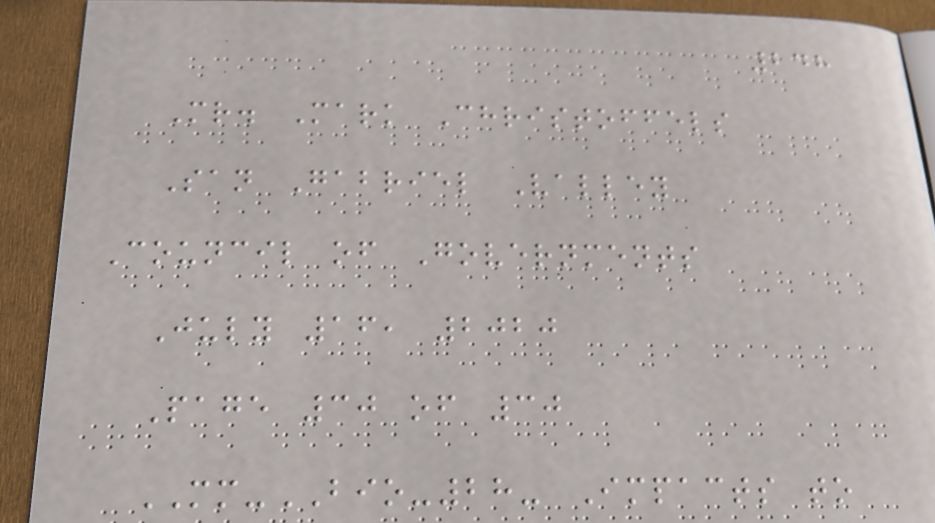248
Mr. Mark Christoffels
San Gabriel Valley
Council of Governments
July 16, 2020
Page 30 of 30
MM-BIO-28- Impacts to
